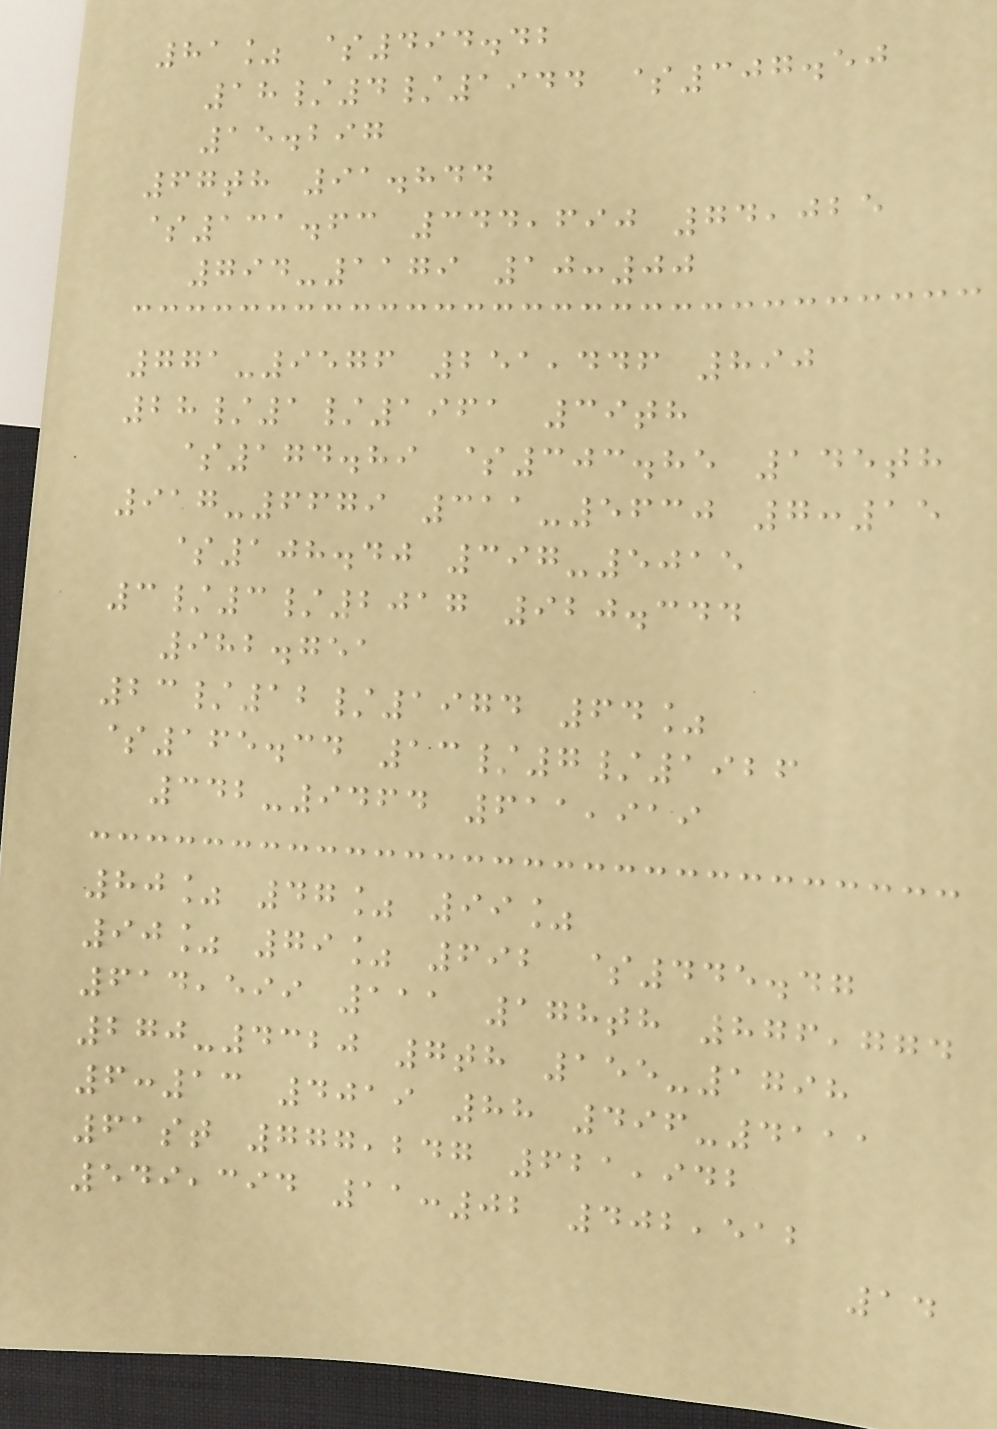81% $494.42
18/4/1944 $307.50
15.297
67th 91.844
$131.63 344,690 74,025
794-1179 10:00
771-9576 251,446 890
28/1/1961 39th
$174.89 $303.85 145th
917-6679 311-5630 7:15
$108.40 397-5015
3/3/2017 920.344
982.751
23/12/1974 64%
$165.34 13/7/1926
342-9464 611,919
80% 47% 99%
90% 79% 692 $445.47
614,599 111 178th 876,774
270-4320 7th 155-1798
6:13 4019 88 496-4111
61st 777,247 621,942
549,394 11:02 402,512
14
